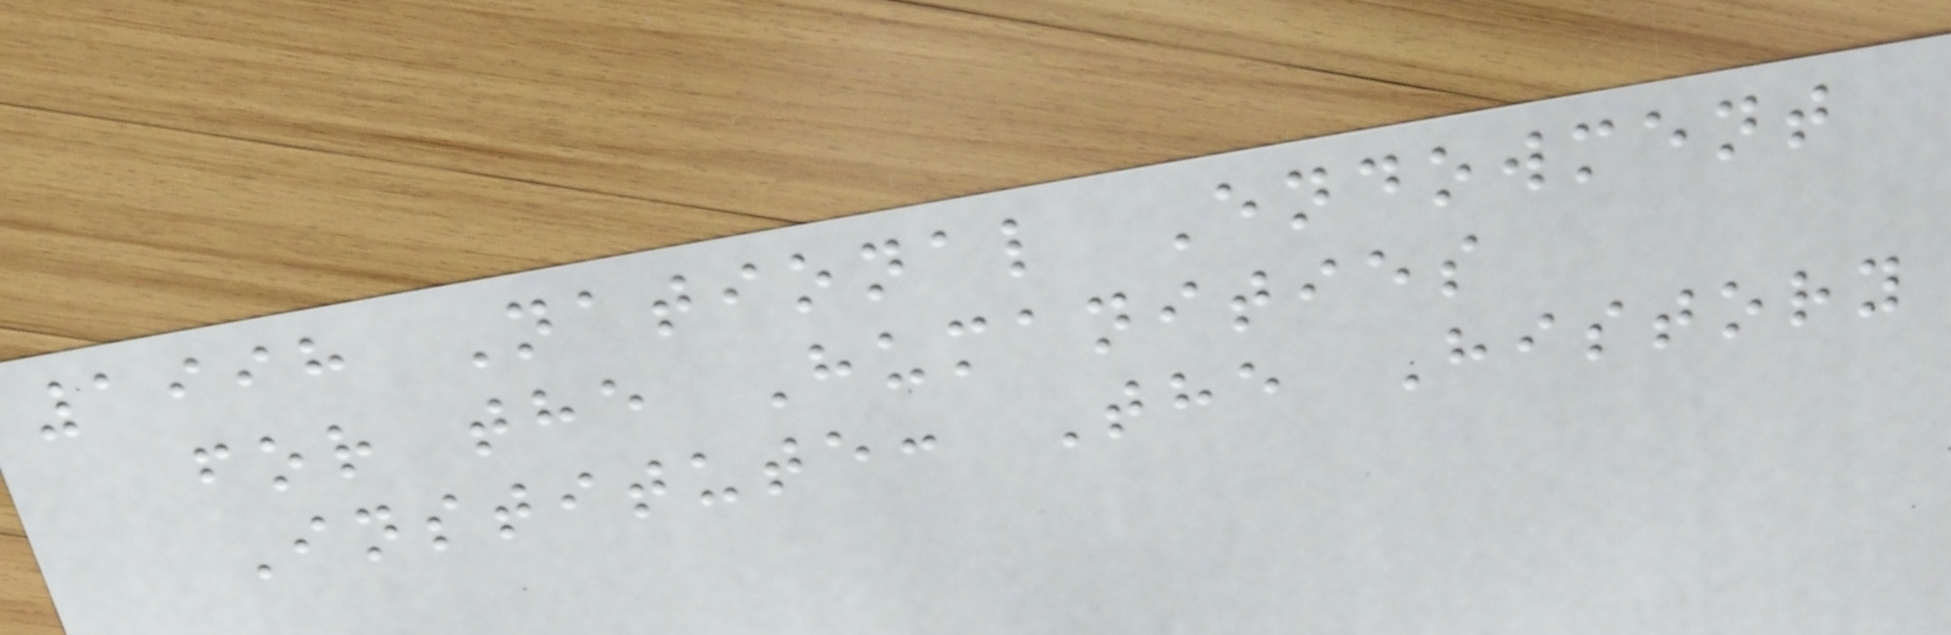1998 National Endowment
for the Humanities
Institute: The History
